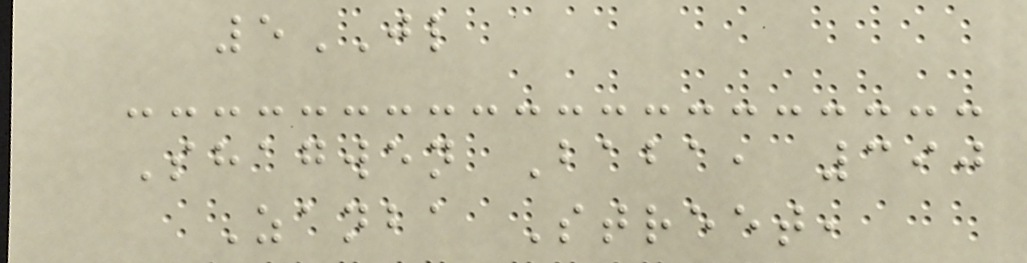5JL
Shagwen Baba, 390
Zanba Street,
